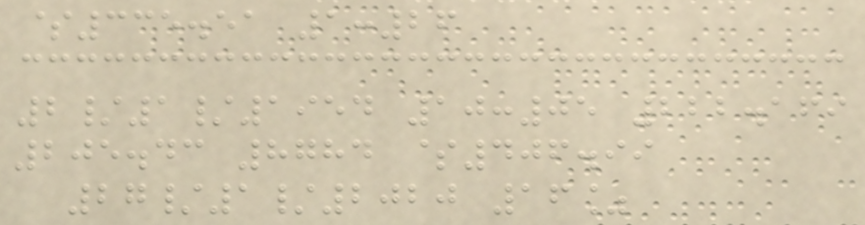$335.51 1:26
2/1/1954 10:05 222.169
205.43 8784 $406.99
27/1/2020 16%
